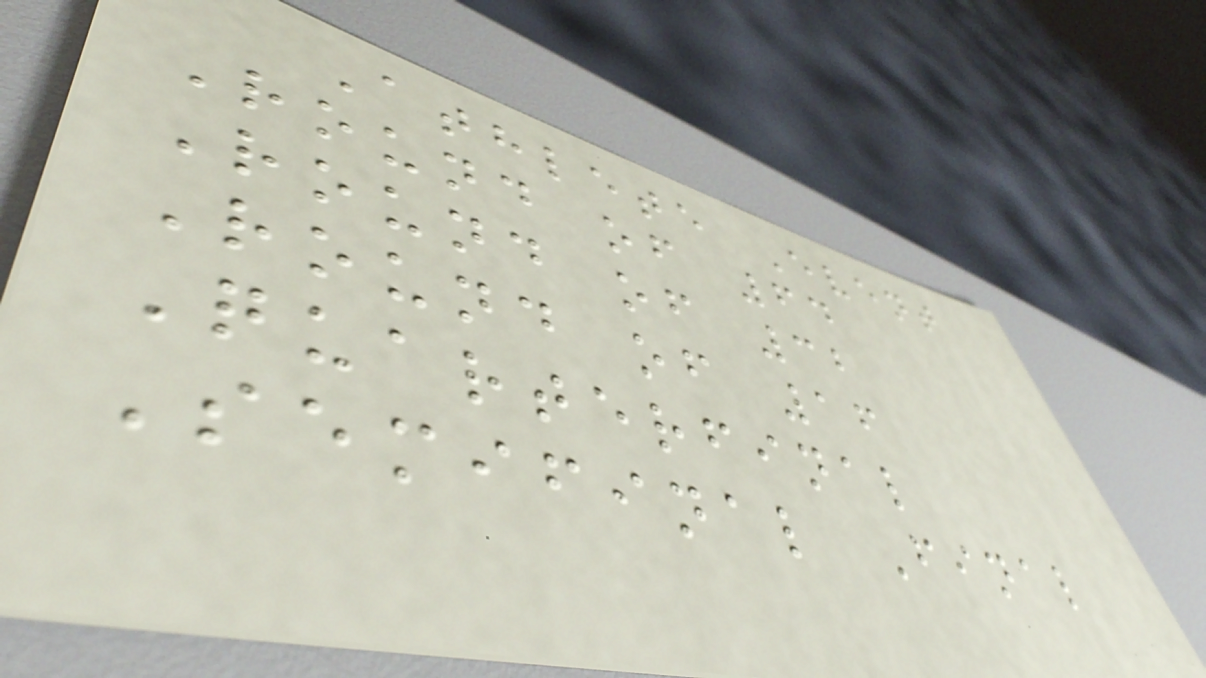Athlete Event
Round of 64
Round of 32
Round of 16
Quarterfinal
Semifinal Final
